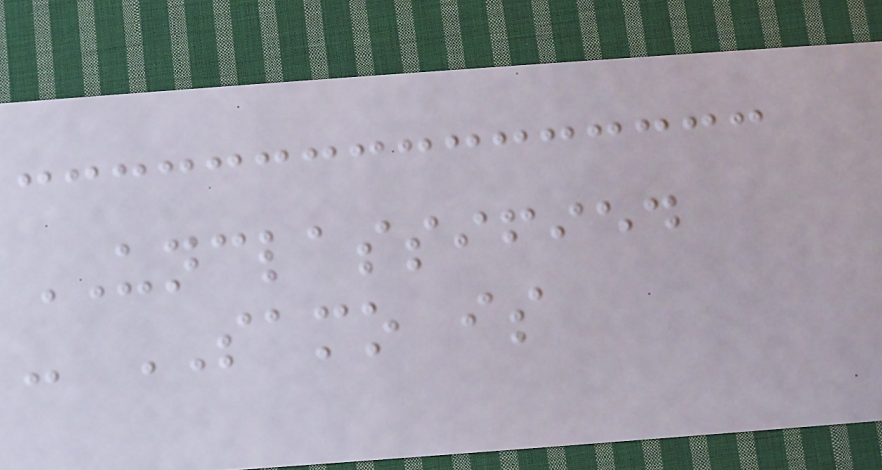UNCLASSIFIED
- SAMO is
